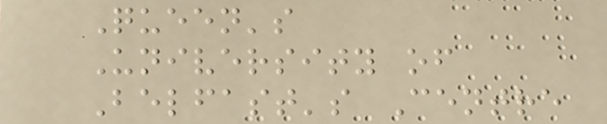Queen's
University of
Belfast's Centre
